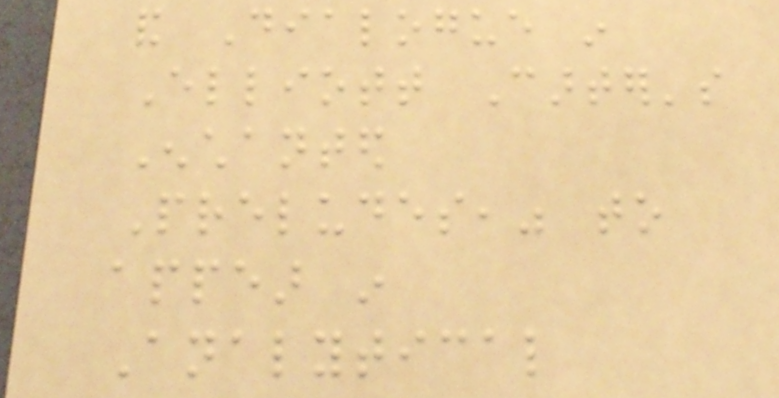and Dialogue in
Elliott Carter's
Enchanted
Preludes," to
appear in
Analytical
